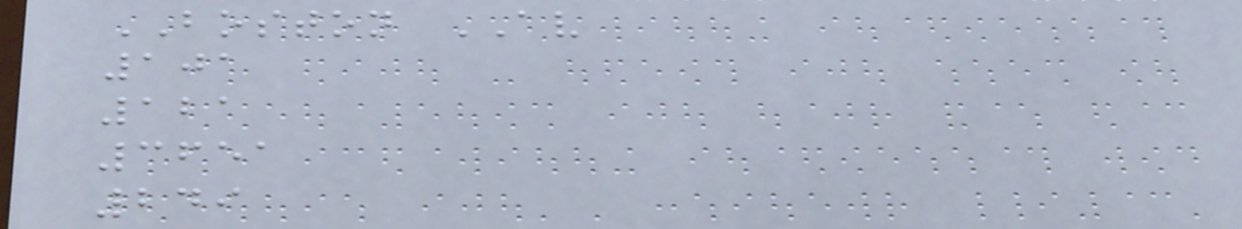BOSTON AV
101
121
3651
249
